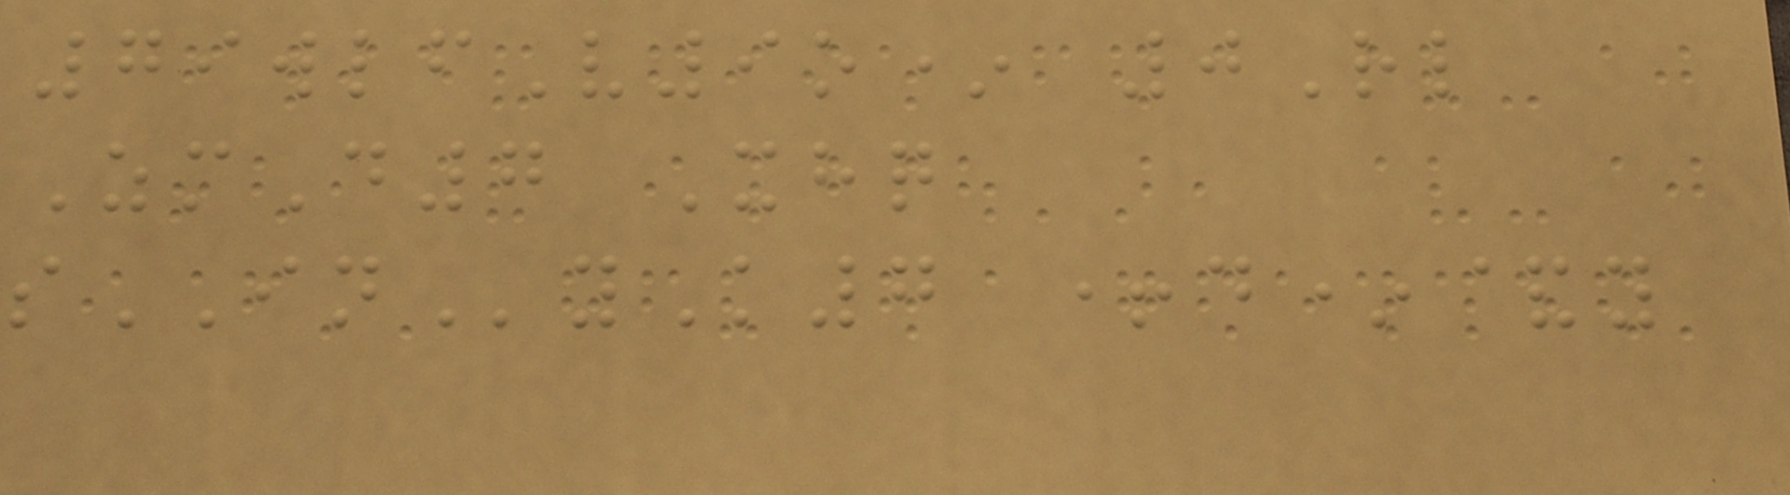79wlfV9o* 0Rl
ZmD7 Xhq
sINyK7 +d*&y
